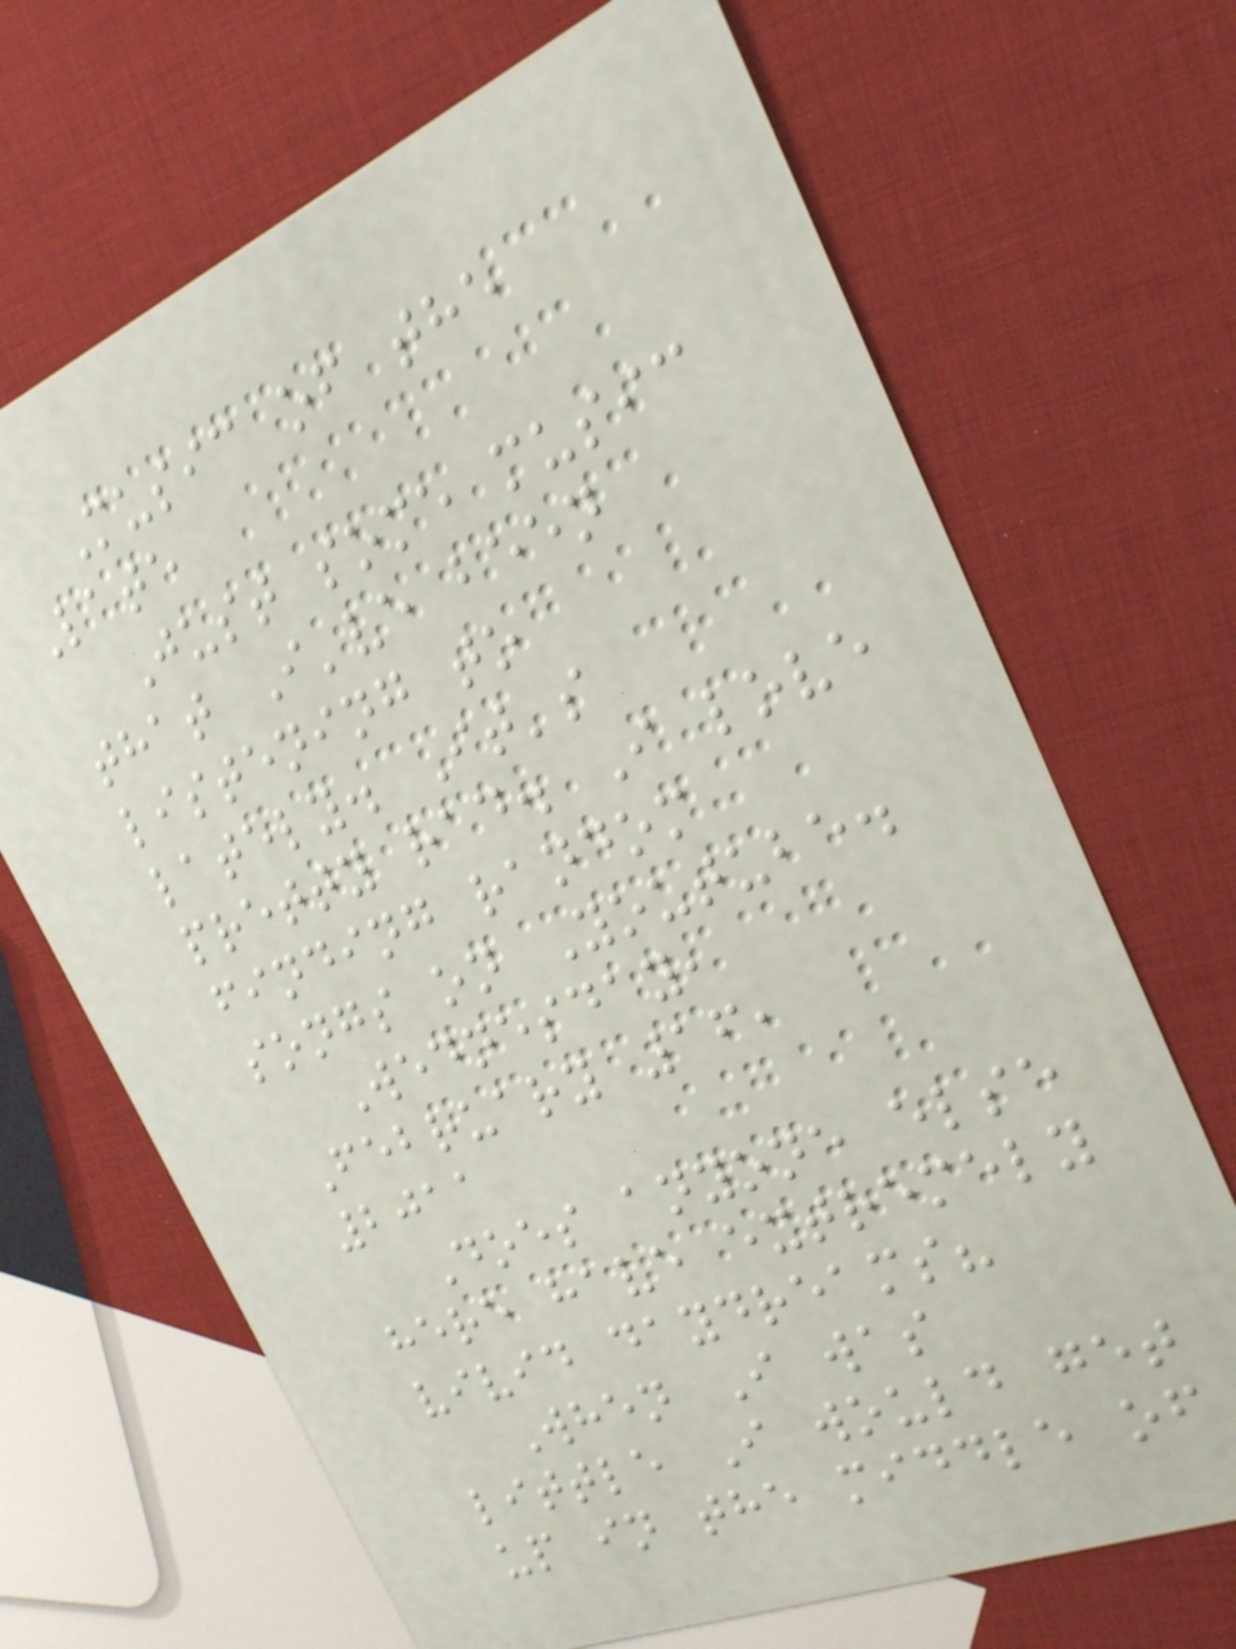Music of the
Late
Just some music
that I've been
listening to
lately. It's
pretty rad. I love
finding random
songs on Youtube.
Wednesday,
February 16,
2011
Does anyone else
here have extremely
vivid daydreams?
When I was
little I would get
up in the middle of
